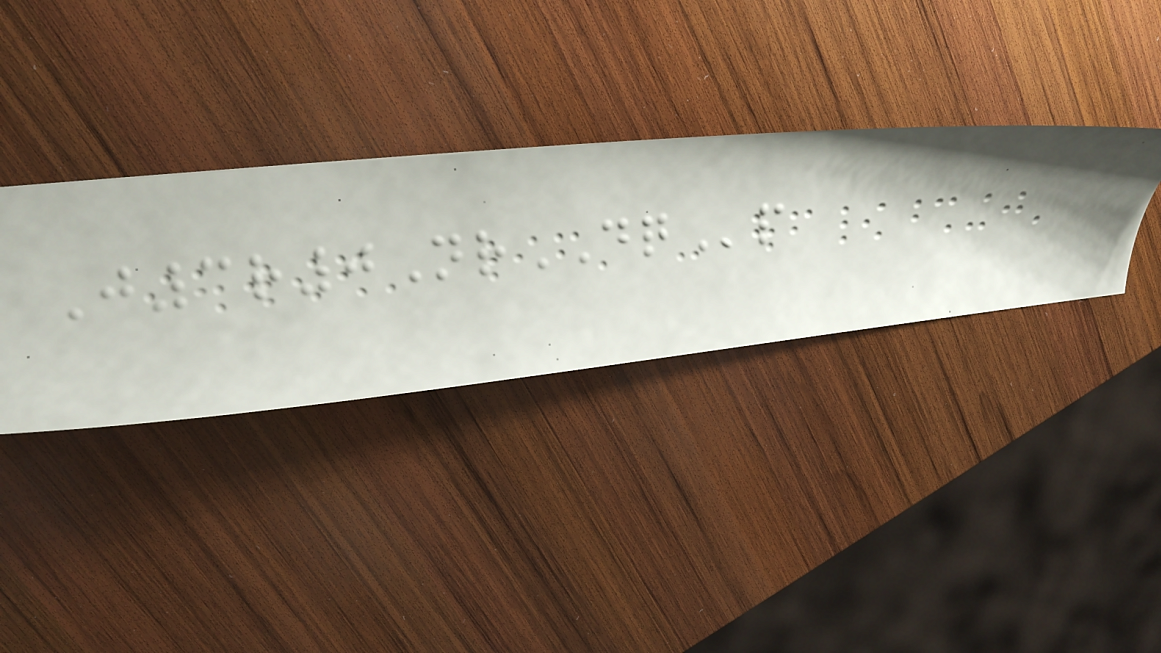J3r0NrDQp
